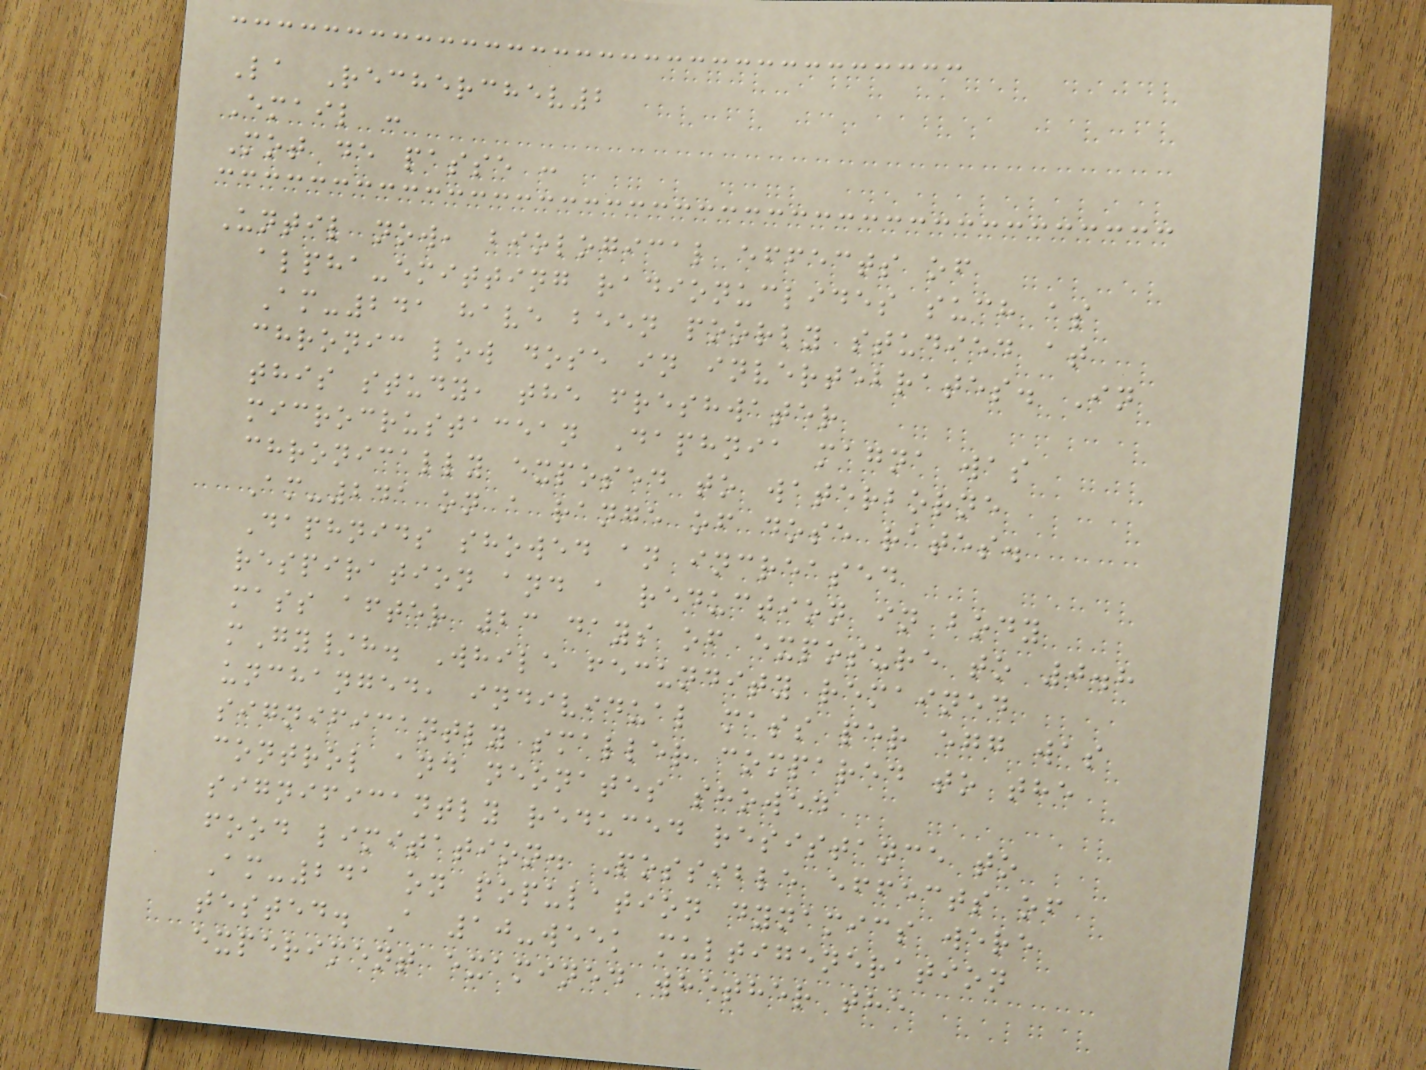La Recherchev2
Email :
Mot de passe :
Until now, biological effects of
alpha-emitting radionuclides such as
Am-241 have been poorly studied at
chronic low dose in invertebrates. In
this study, the freshwater
microcrustacean Daphnia magna was
chronically exposed to waterborne
Am-241 on a range of dose rates.
Daphnids showed an increased
respiration and a reduction in body
mass after 23 days of exposure to 0.8
mGy/h. While fecundity remained
unchanged, individual mass per egg was
significantly smaller compared to the
control and neonates showed
significantly reduced resistance to
food limitation. Possible effects of
Am-241 on population dynamics were
tested. A 10-week multigeneration
experiment examined whether the
